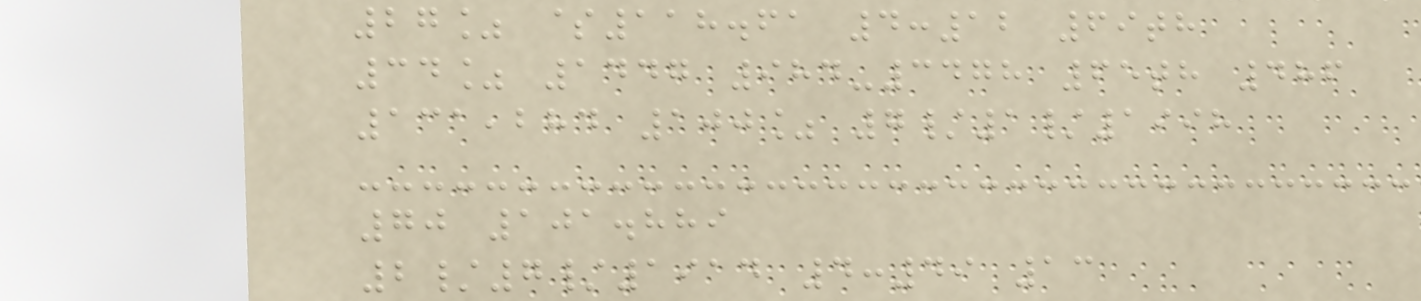27% $118.61 4:12 69th
34% 1447 984-3478 65th 486
131,284 100% 7/1/1998
70 101.889
2/7/1914 4:49 13
